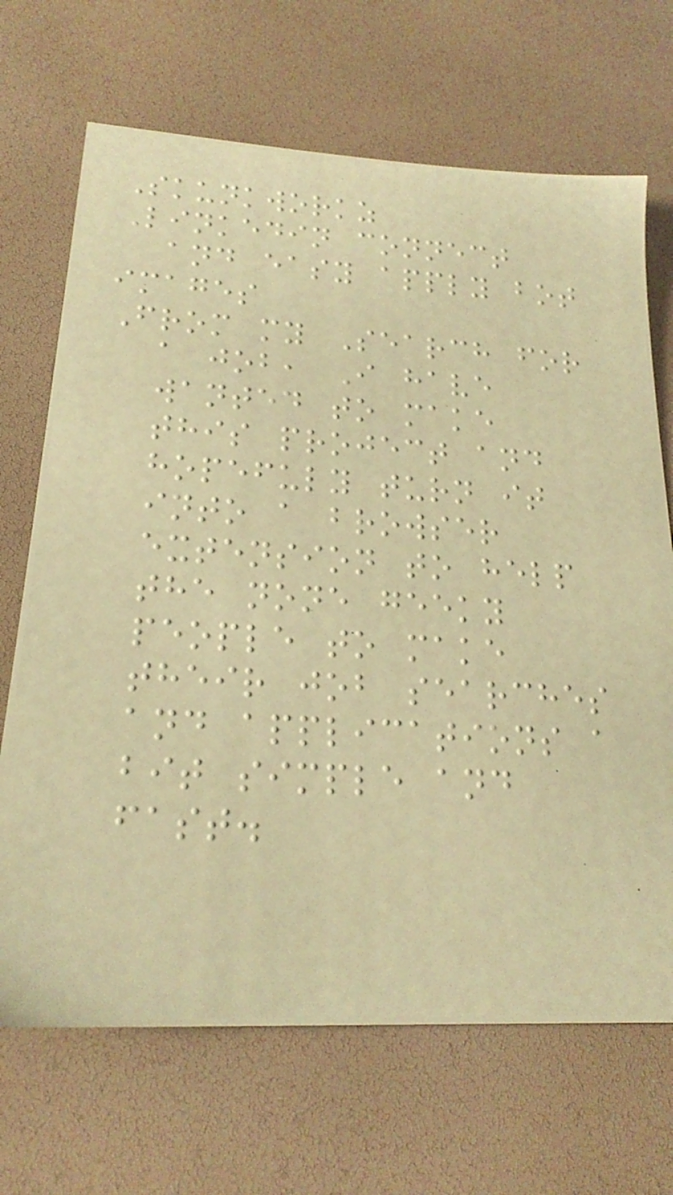Skunkworkz
Linkedin connect
and easy apply bot
images
From my Search for
a job, I have
wanted to make
this project and
hopefuly turn it
into a browser
extension to help
the none geeky
people to make
their job searches
and applications a
bit simple and
fast.
